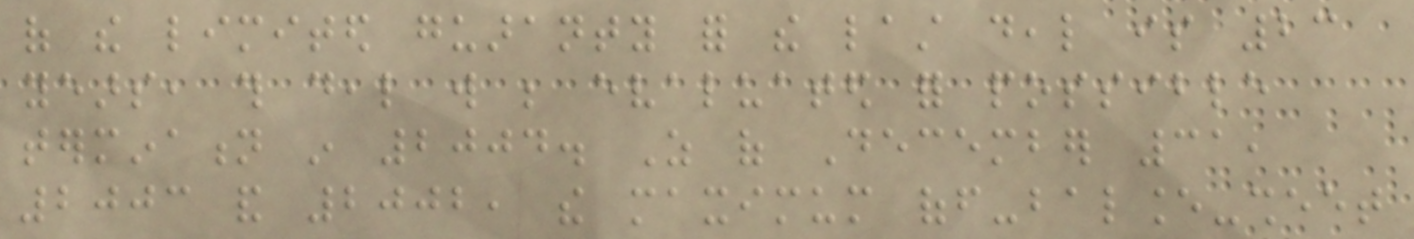of the limited guaranty for the last deal is 23
years, this deal will be evaluated for possible
termination in 2004. As of December 31,
2003 and 2002, the maximum off-balance-sheet
